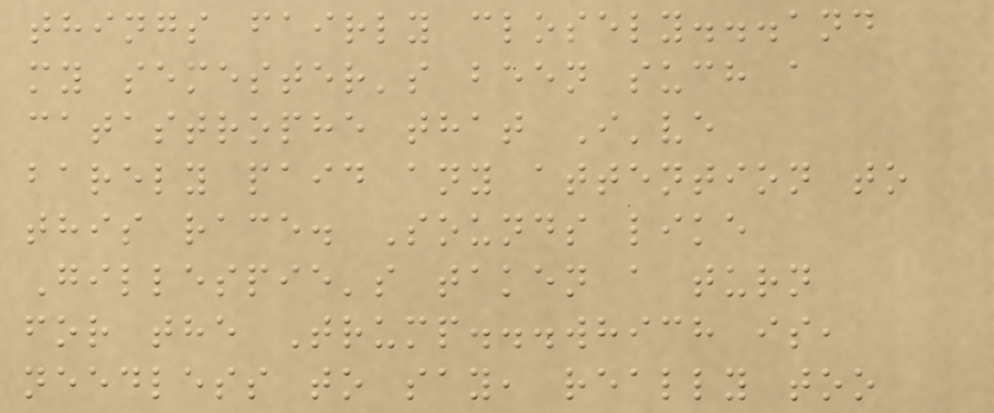things fairly closely...and
my semester's been such a
catastrophe that I've
barely paid any attention to
this race. Sounds like
Gillespie's taken a turn
for the Trump...which is,
needless to say, really too
